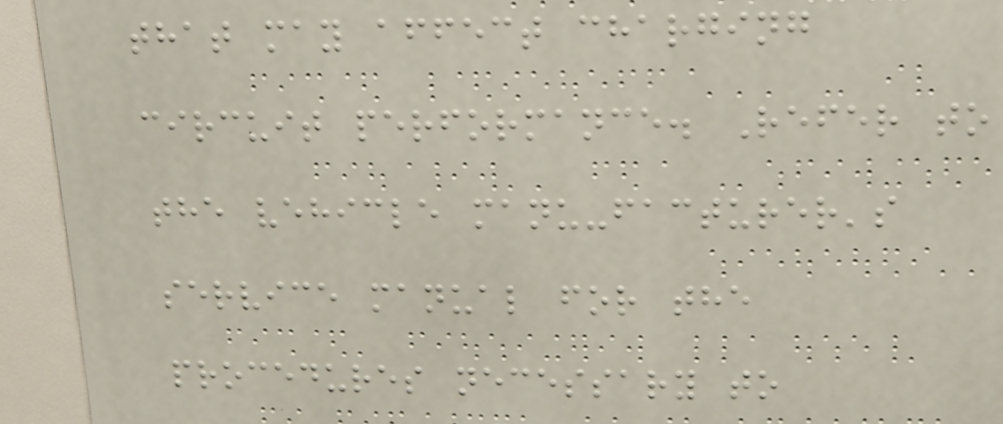that may affect charging
circuit performance. Refer to
the vehicle manu-facturer's
service manual for the
procedures necessary to
